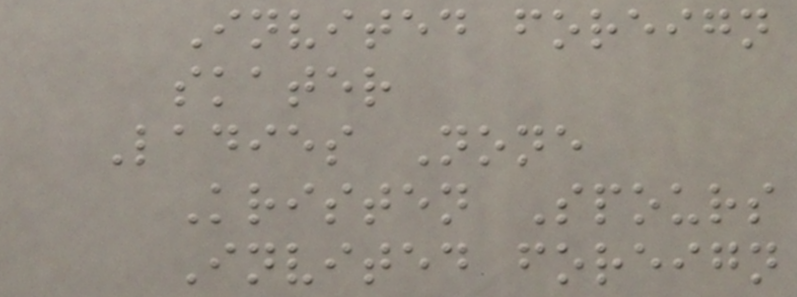Invited foreign
skater
Ladies None
Kristen Spours
Invited foreign
